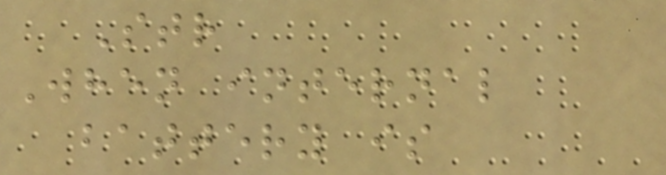Str
When internal
battery is
